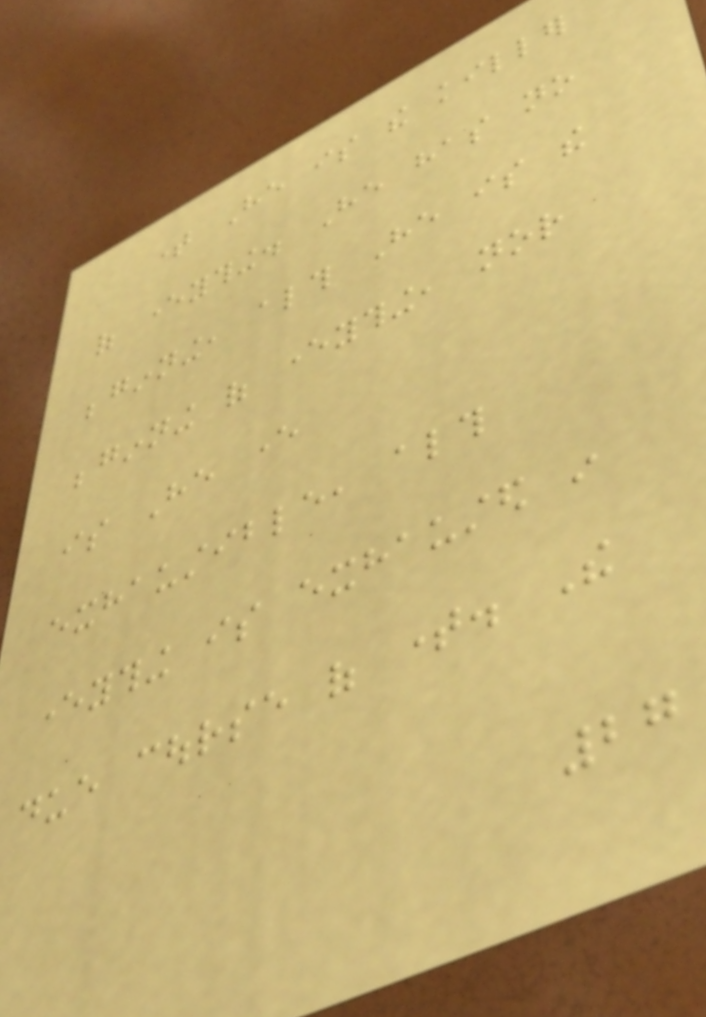time He is the killer
of everything. He has no
beginning, although He is the
beginning of everything, nor
is He ever
exhaustible, although
everything is exhausted in
due course of time. The
27
